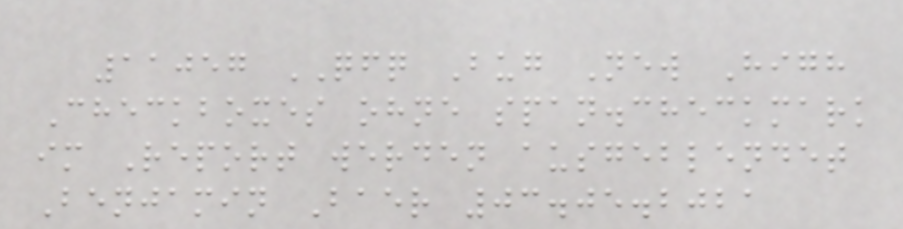11057 QFQ Bug New High
Checkboxes ohne span.checkmark
im Report werden ausgeblendet
Benjamin Baer 03.05.2021
